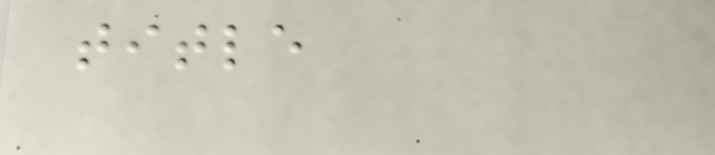title
